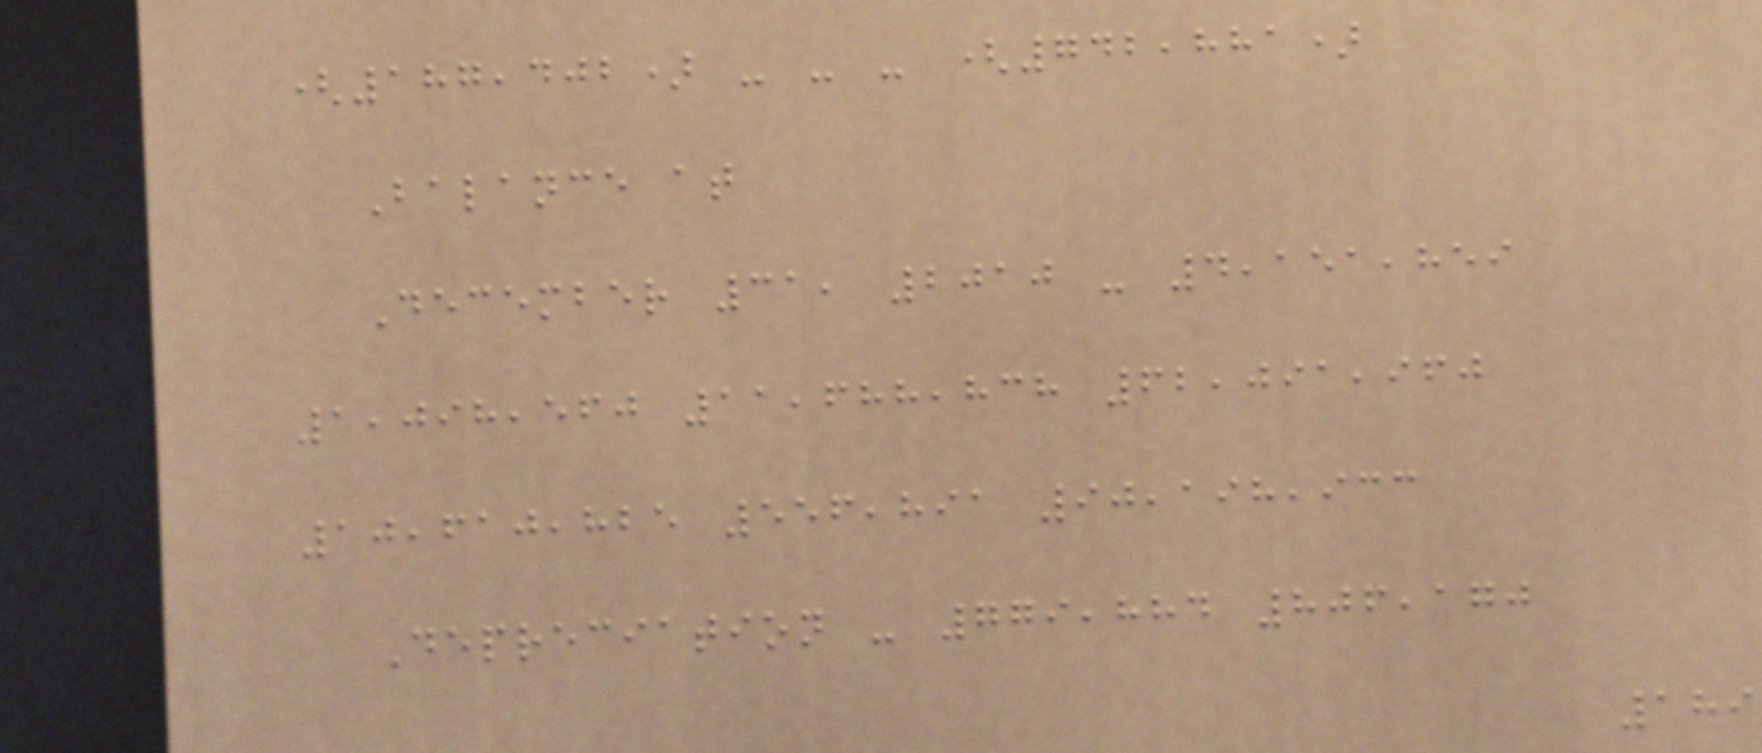(187,402) - - - (742,881)
Balance at
December 31, 2010 - 4,151,859
1,098,560 11,688,838 62,091,960
10,610,825 556,891 90,198,933
Depreciation - 779,884 806,170
189
